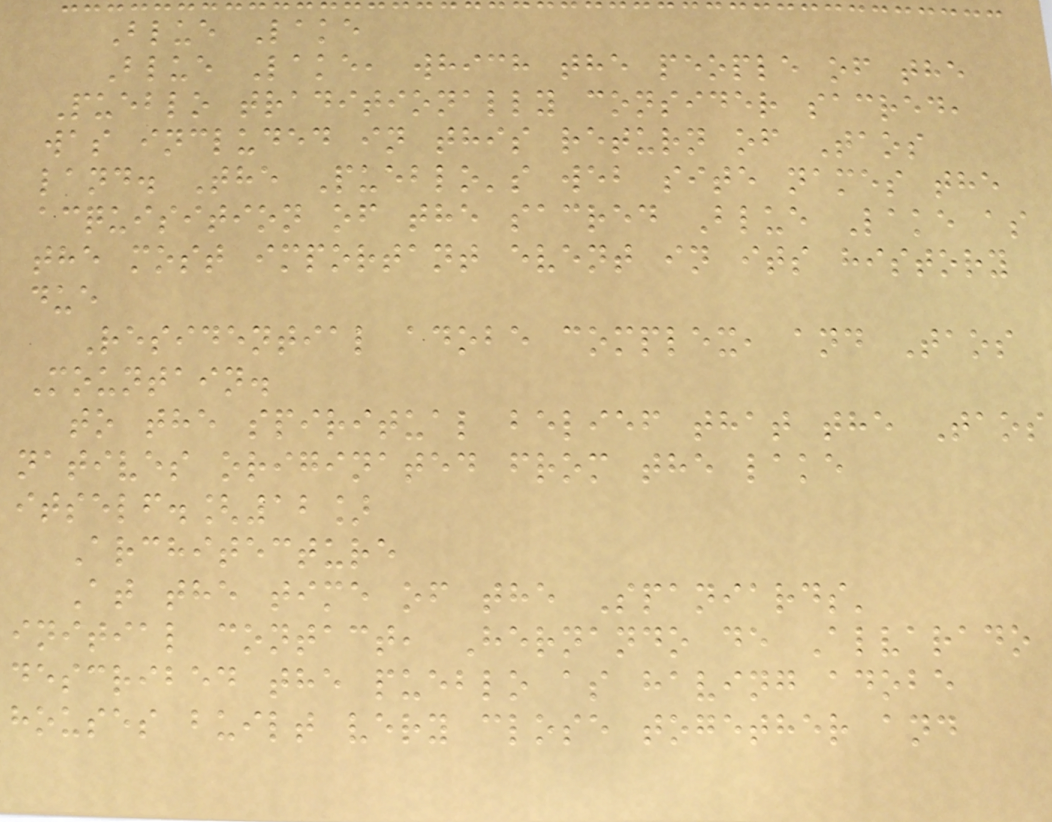Blue Lake
Blue Lake, which the people of the
Pueblo traditionally consider sacred,
was included in this return of Taos
land. The Pueblo's web site names the
acquisition of the sacred Blue Lake as
the most important event in its history
due
Residential adobe complex, and Taos
Mountain.
to the spiritual belief that the Taos
natives originated from the lake
itself.[12]
Architecture
At the time of the Spaniards'
initial contact, Hernando de Alvarado
described the pueblo as having adobe
houses built very close together and
